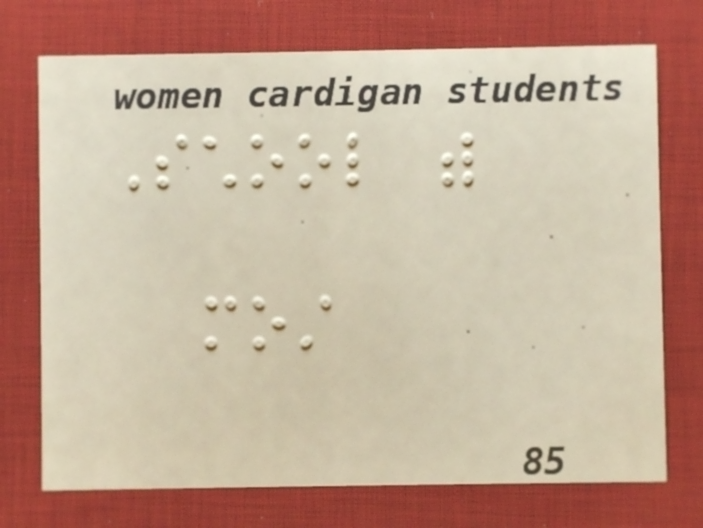School with
most
